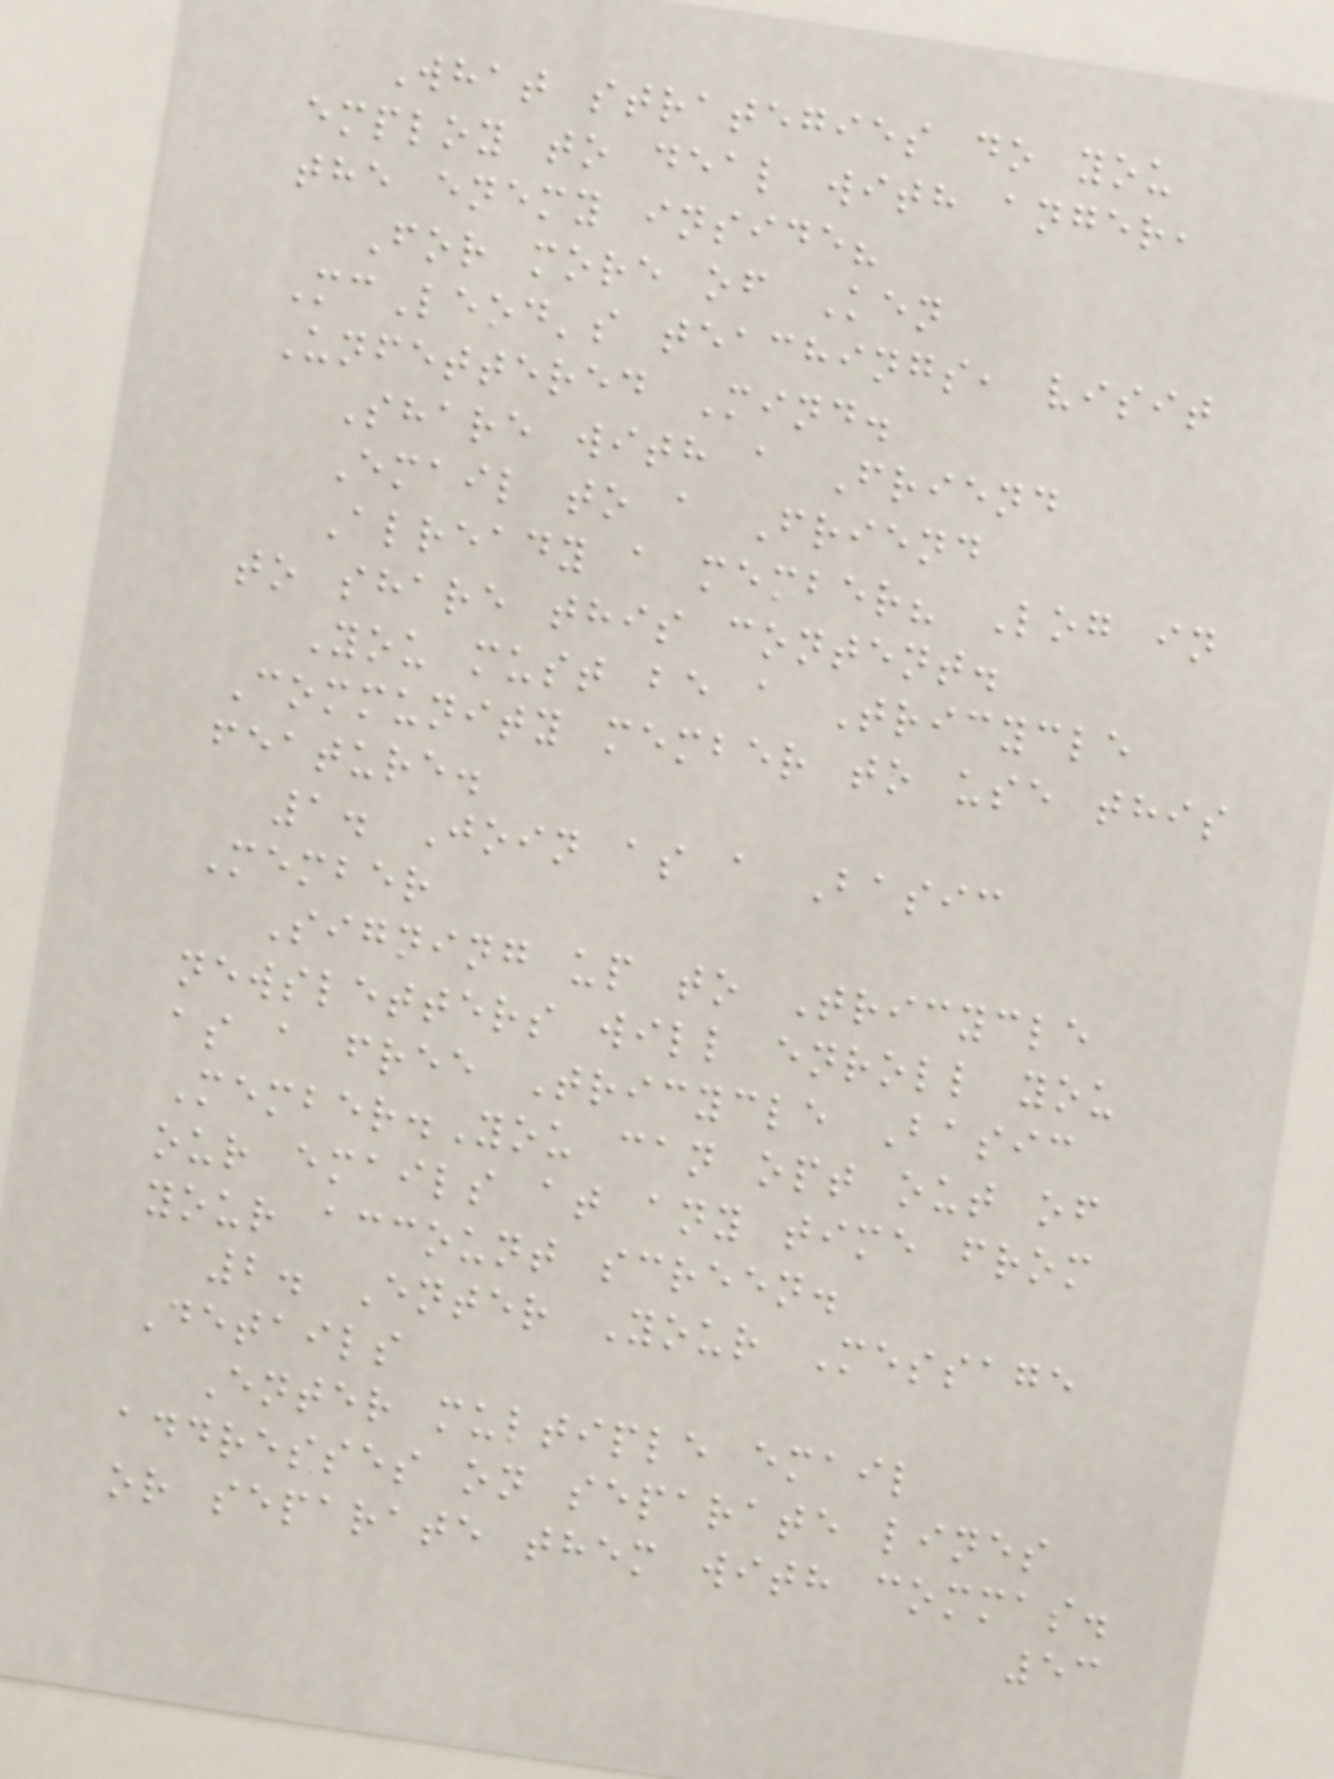What strategies do you
employ to deal with anger,
the enemy inside?
For more of Ken
McLeod's teachings, visit
Unfettered Mind.
Share with a Friend
Email to a Friend
Already a member? Log in
to share this content.
You must be a Tricycle
Community member to use this
feature.
1. Join as a Basic
Member
Signing up to Tricycle
newsletters will enroll you
as a free Tricycle Basic
Member.You can opt out of
our emails at any time from
your account screen.
2. Enter Your Message
Details
Enter multiple email
addresses on separate lines
or separate them with commas.
53
